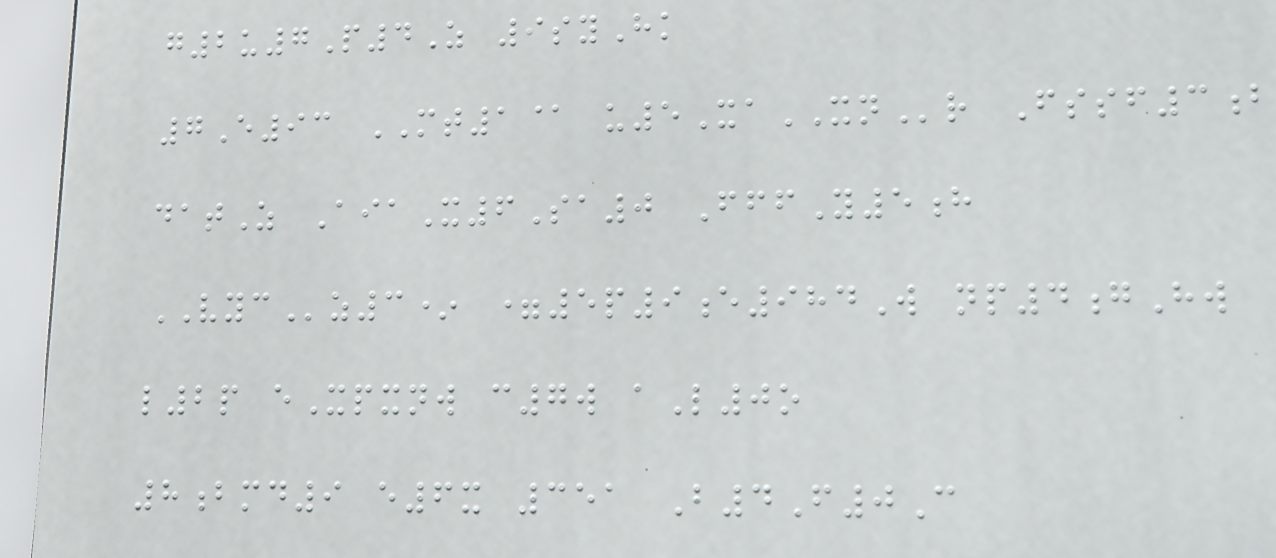g2u7P4Z 9syHk
7E93 MT1@ u5XaXNr Fssf3b
datZ AiaX6Sa0 FffY5h
VYCz3* =5p9e984W np4gHw
l2p eXpxnw c7w aL0o
8bmd9 e6x 351 B4F0C
